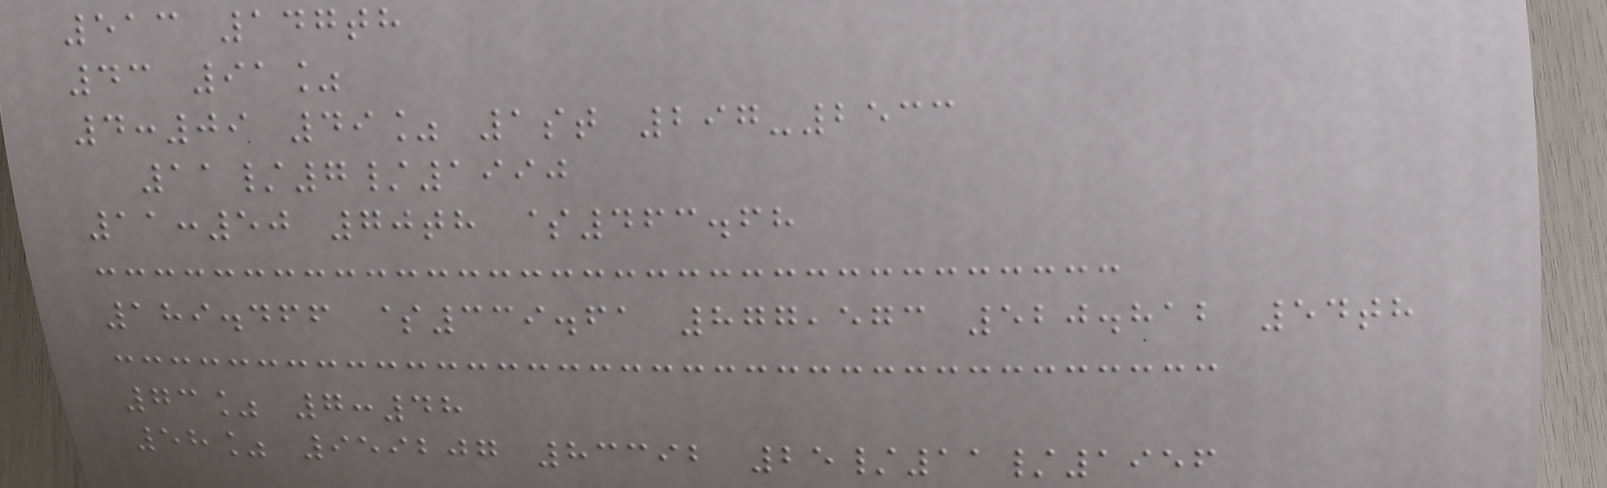513 147th
43 91%
4:09 49% 1st 297-2533
11/7/1990
11:50 70th $463.68
189.466 $339.61 877,573 520.812 54th
73% 7:48
58% 959207 83392 25/11/1956
